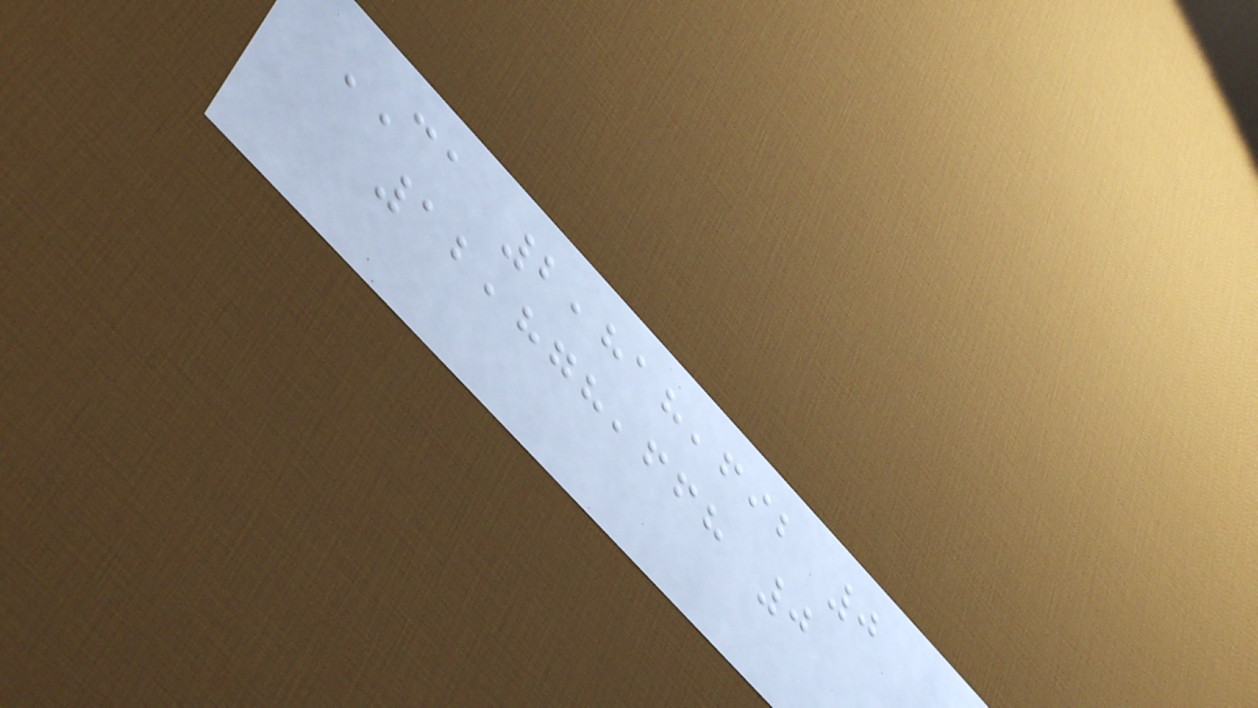CA 2,818,692 0
12,878,668 0
